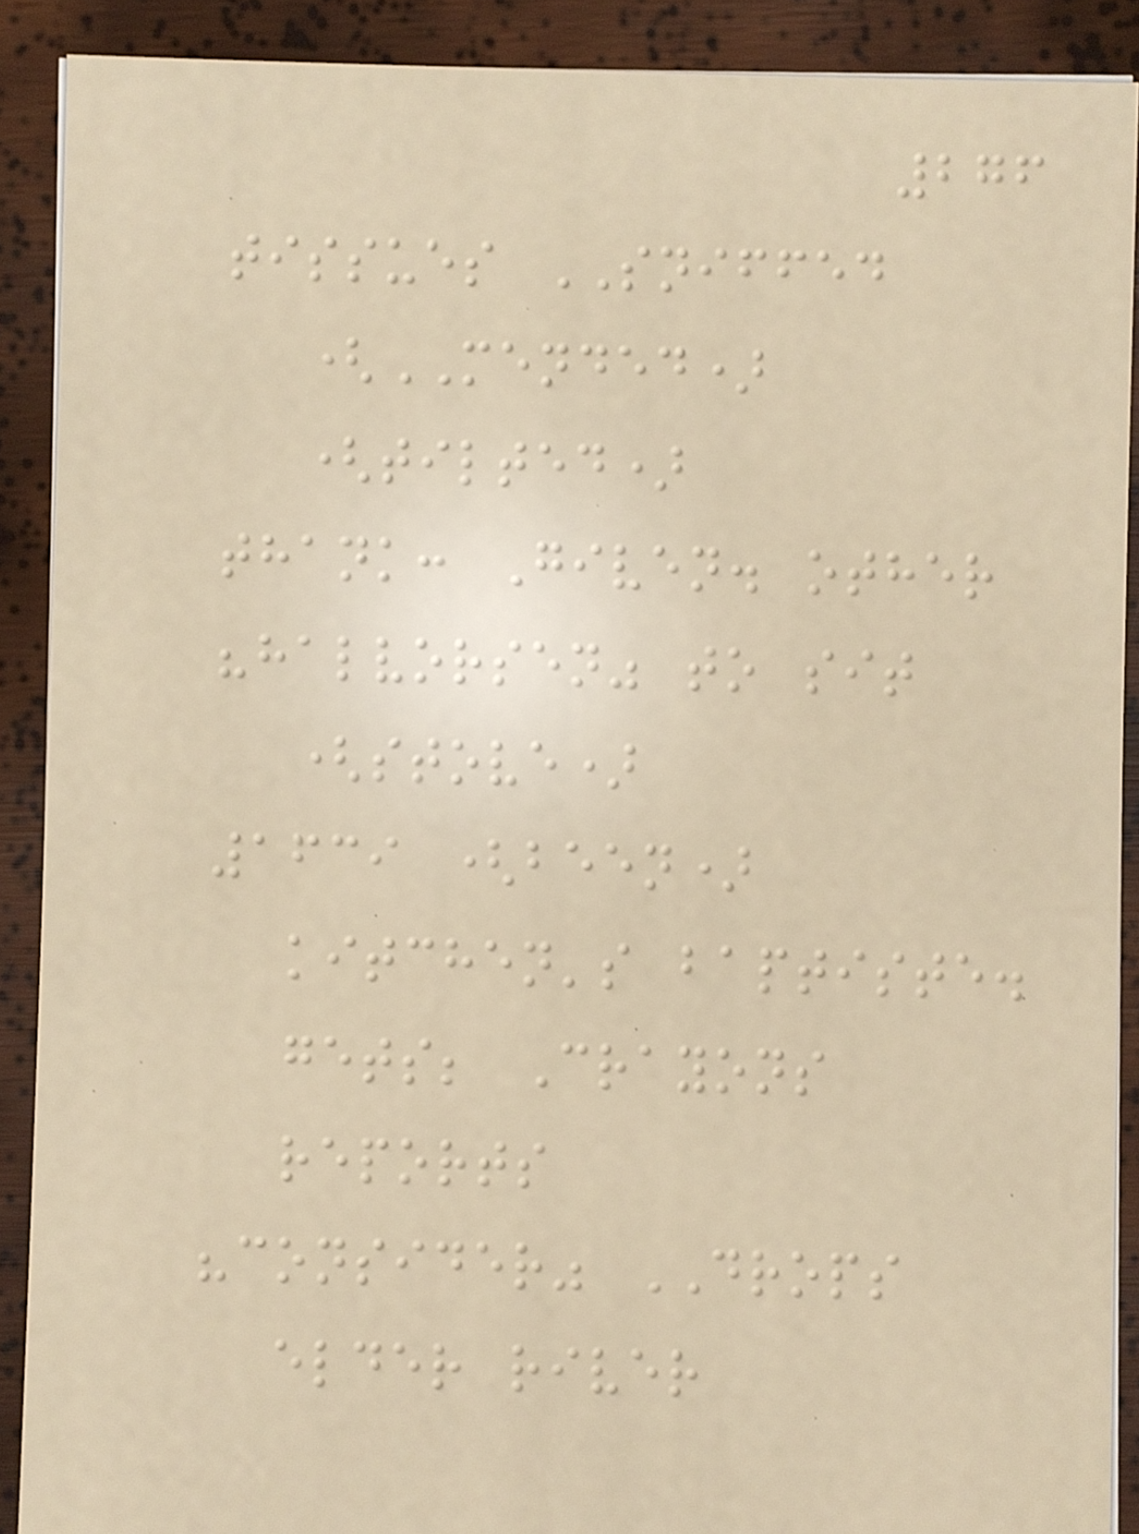276
tissues SNIFFED
(MENDED)
(tilted)
thank: Given. other
"halvorsen" to sit
(stove)
1639 (been)
kitchen's baptiste.
gets; Crayons
reports
"consider" DROPS
elder river
